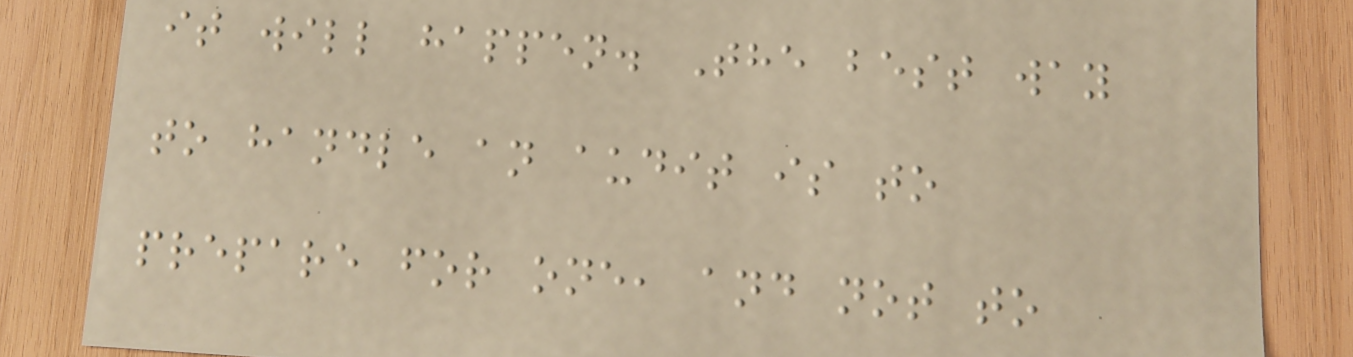it will happen. The best way
to handle an audit is to
prepare for one, and not to
